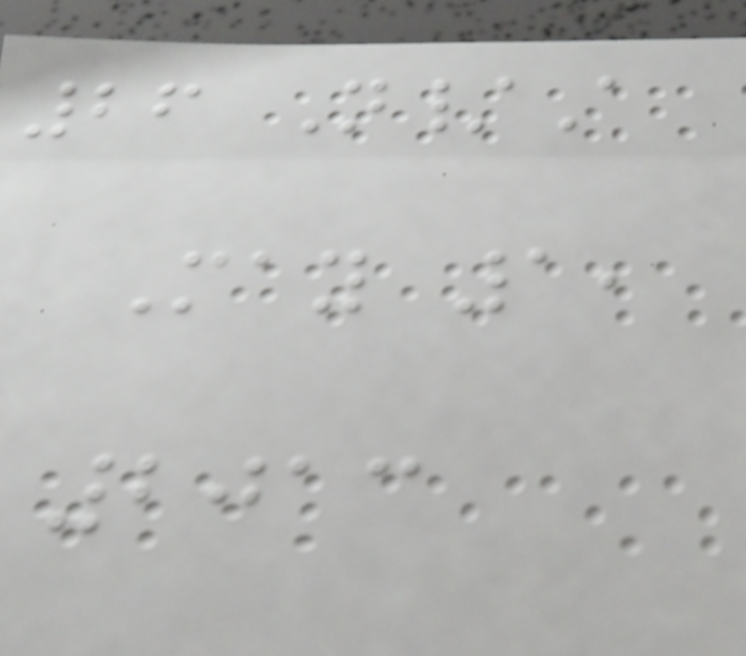26 N/A
May 1,
2013
